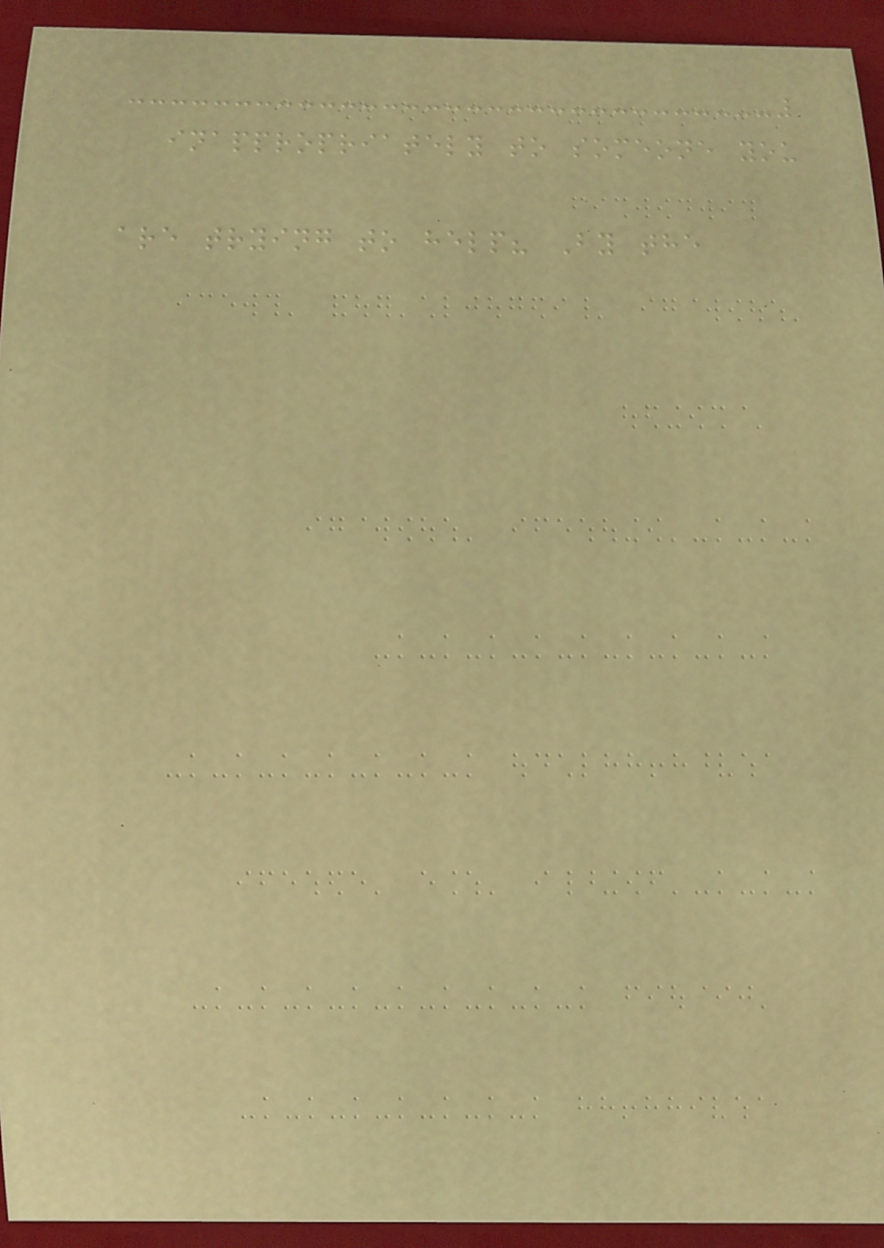inappropriately to someone you
are trying to help? By the
